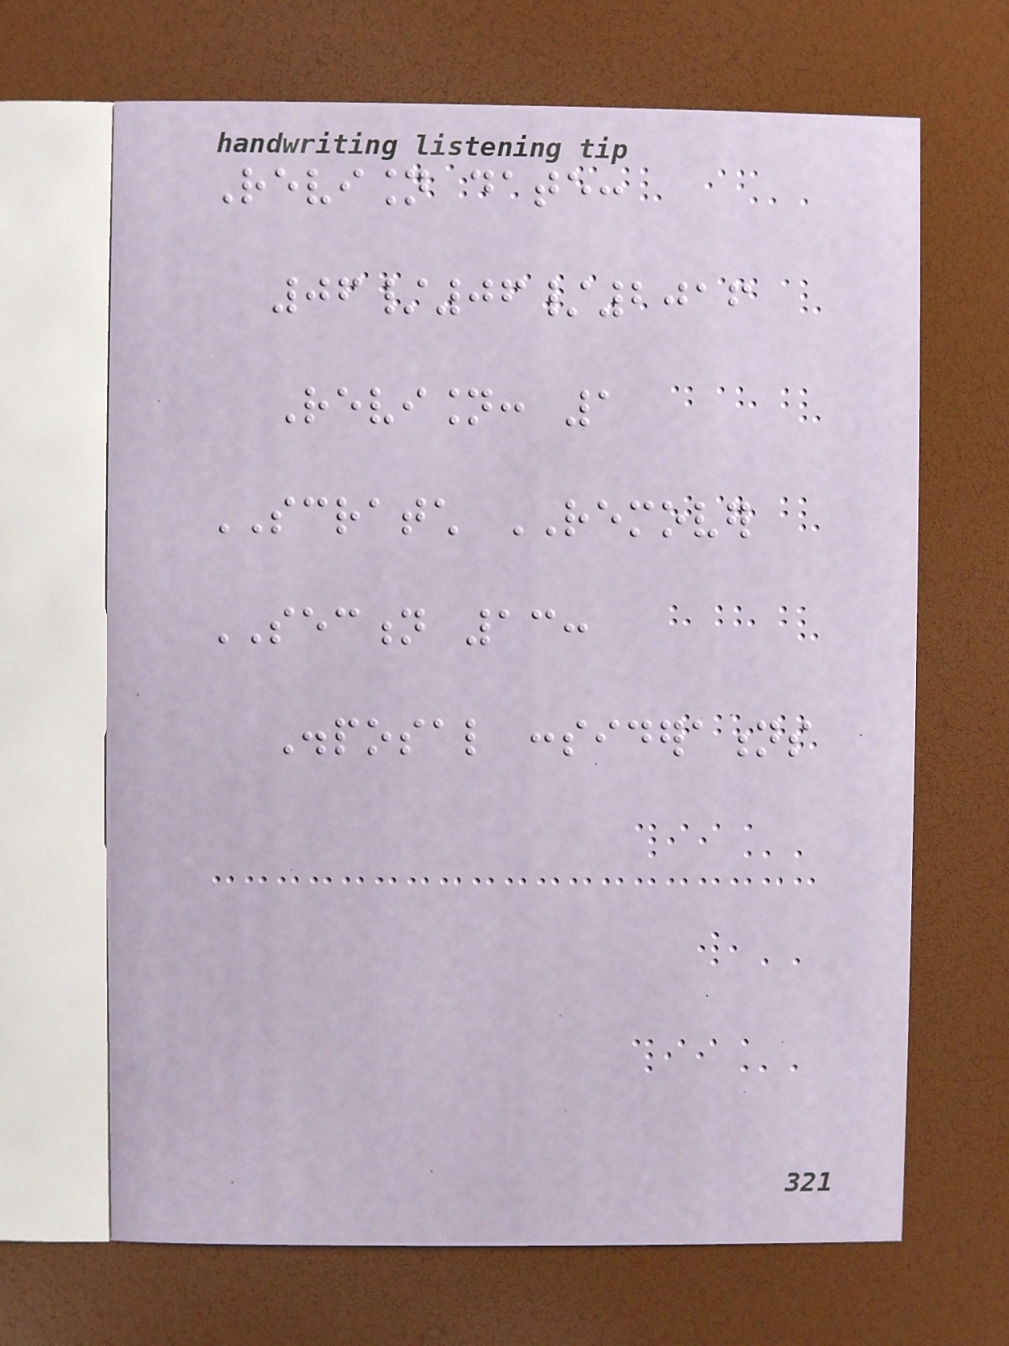Revision date:
06/06/2016
Revision: 1
SCRATCH REMOVER
SECTION 13:
Disposal considerations
